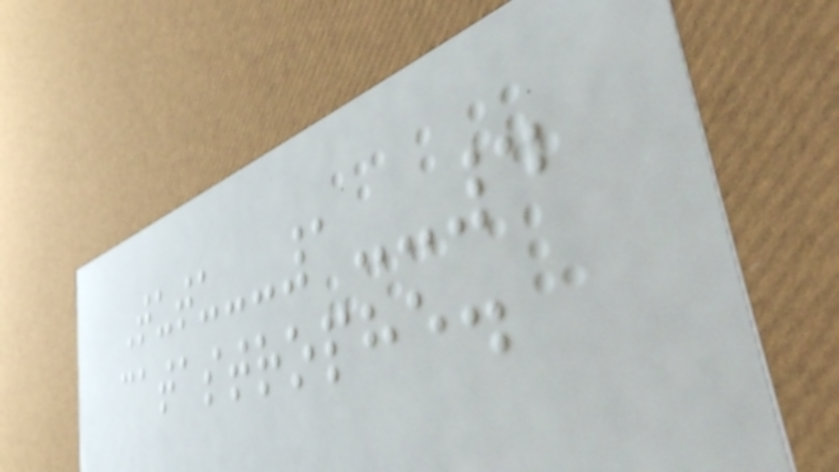Tutu--1--4
catastrophe.
